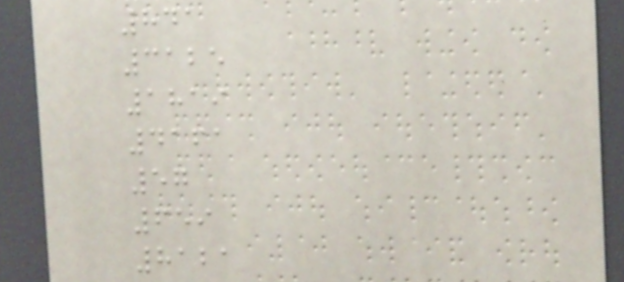841
3125
1819
4161
57
659
8121
